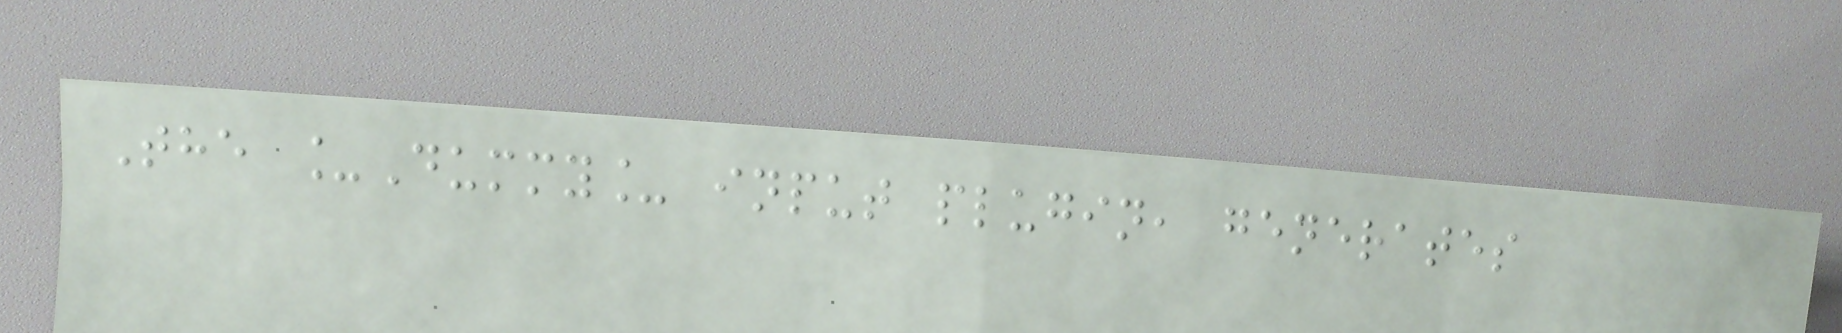The _Dummy_ input plugin, generates
